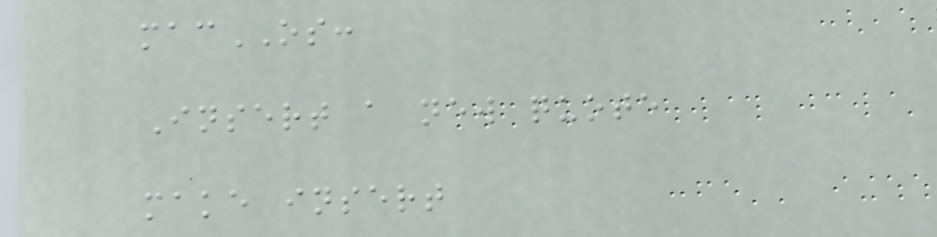macOS:
Insert a new quote
make insert
